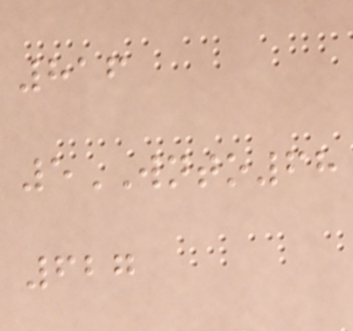816
5WNTO68
627
